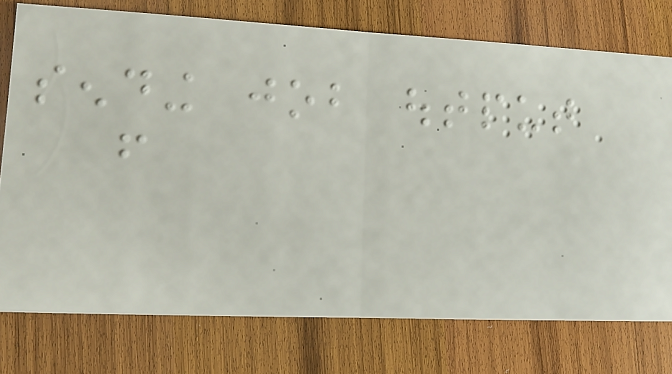sending job output
from
